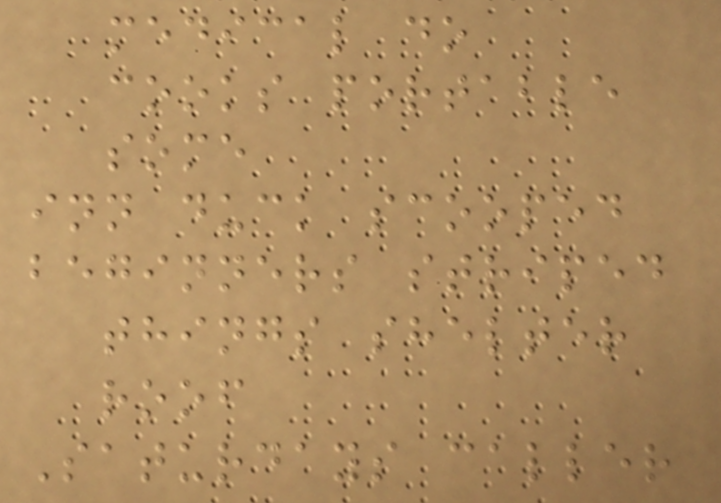medical do
cooks portable
some
inn duck scooped
beginners striped
things shelter
roof
Saturdays caller
